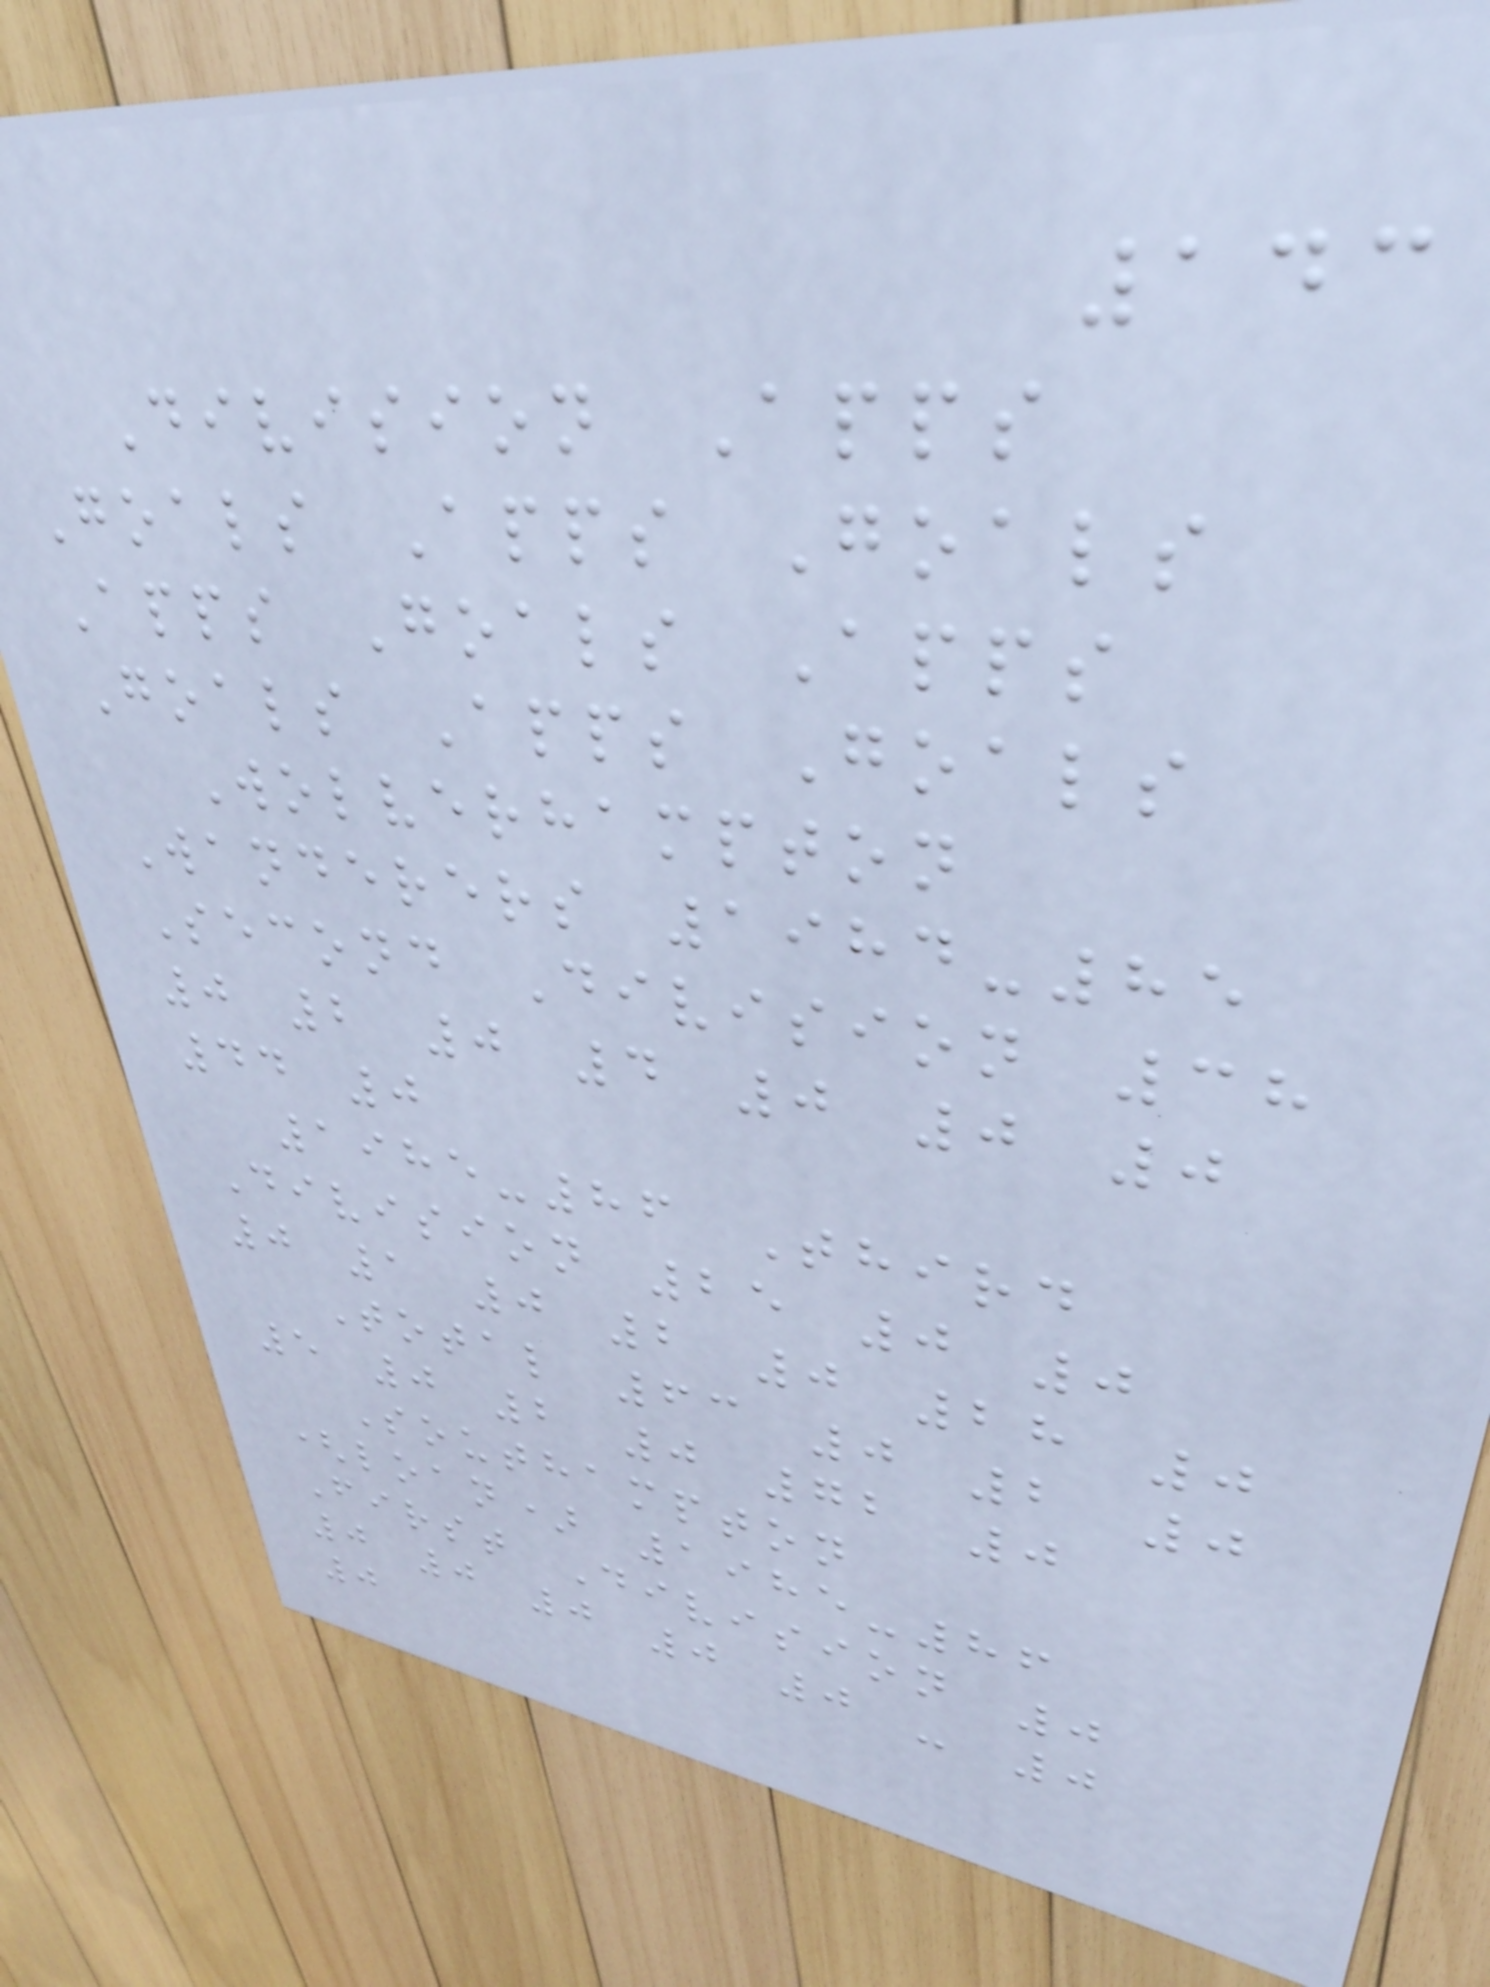143
Division Apps
Goals Apps Goals
Apps Goals Apps
Goals Apps Goals
Wolverhampton
Wanderers 1984-85
Second Division 38
0 2 0 4 0 0 0
44 0
1985-86 Third
Division 25 0 0
0 1 0 2 0 28 0
Total 63 0 2 0
5 0 2 0 72 0
Southampton
(loan) 1985-86
First Division 0
0 0 0 0 0 - 0
0
